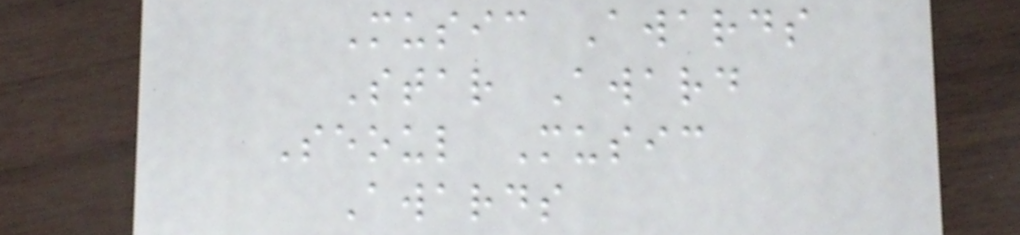Music Awards
Star Award
Seoul Music
Awards
